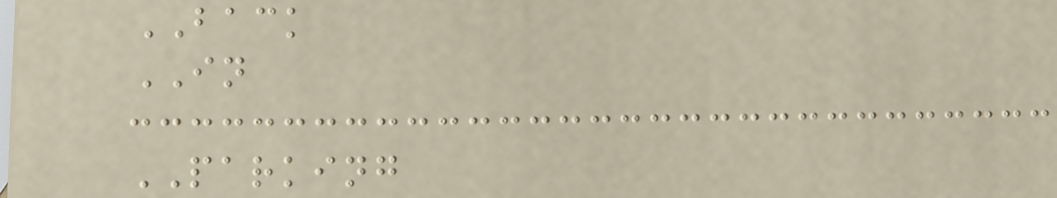BACK
IN
PARKING
